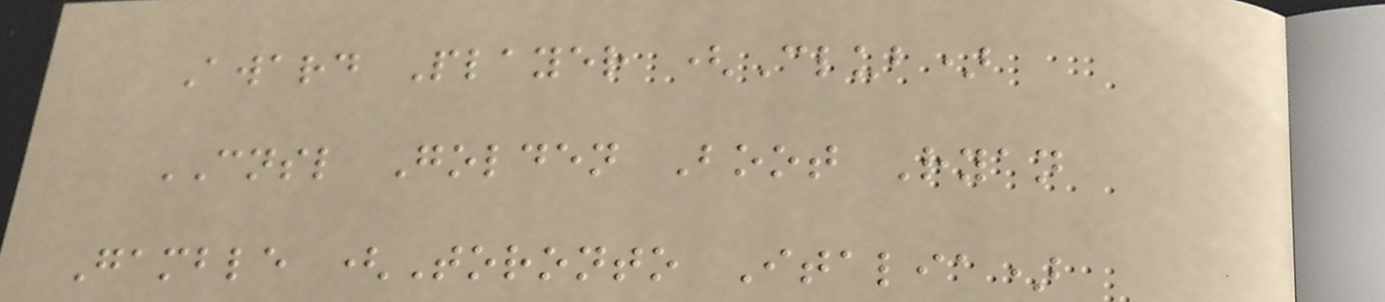Award Player (Club)
CNSL Golden Boot Ryan
Gamble (Toronto Italia)
